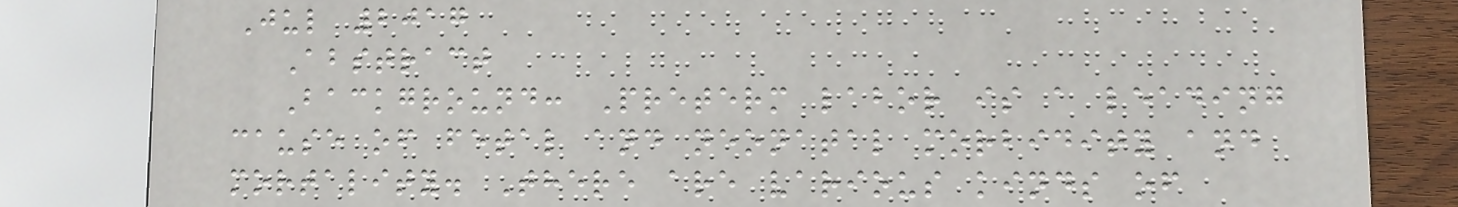Jul 2017
Abstract
Background: Preterm labor is a leading
cause of fetal and neonatal morbidity and
mortality. There are various kinds of
